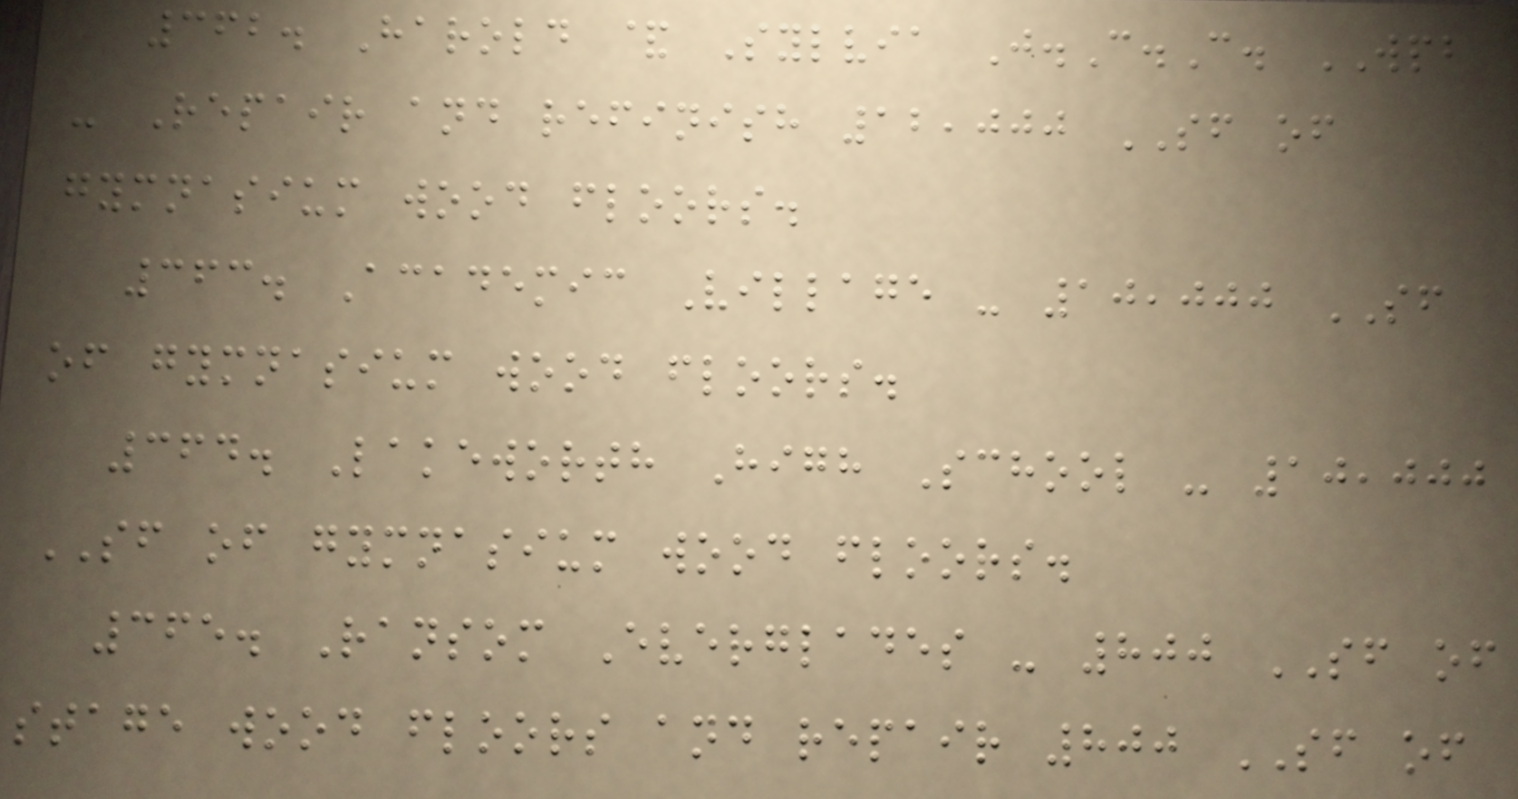362. Harold & Sylvia J.C.C. WPB
- Repair and refinish 12,000 SF of
gymnasium wood floors.
363. Academic Village - 10,000 SF
of gymnasium wood floors.
364. Lakeworth High School - 10,000
SF of gymnasium wood floors.
365. Ransom Everglades - 800 SF of
stage wood floors and repair 800 SF of
